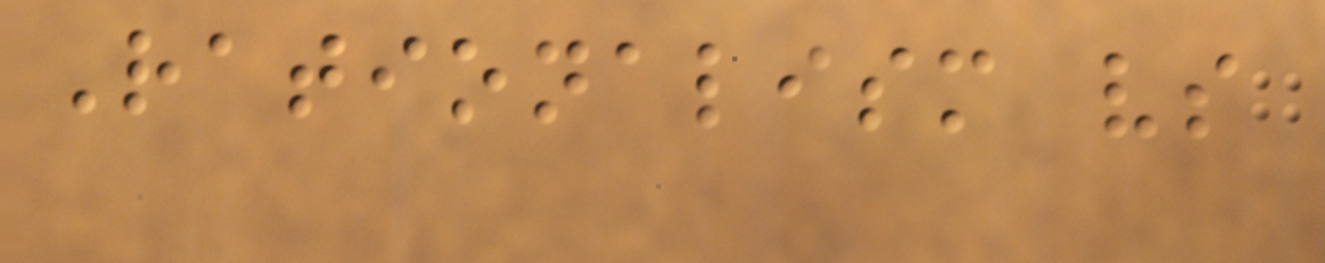Rationalism vs
